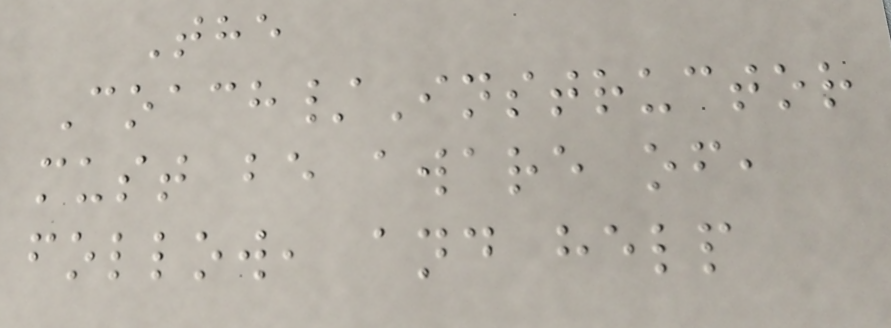The
Coach/Instructor
must be aware of,
follow, and help
